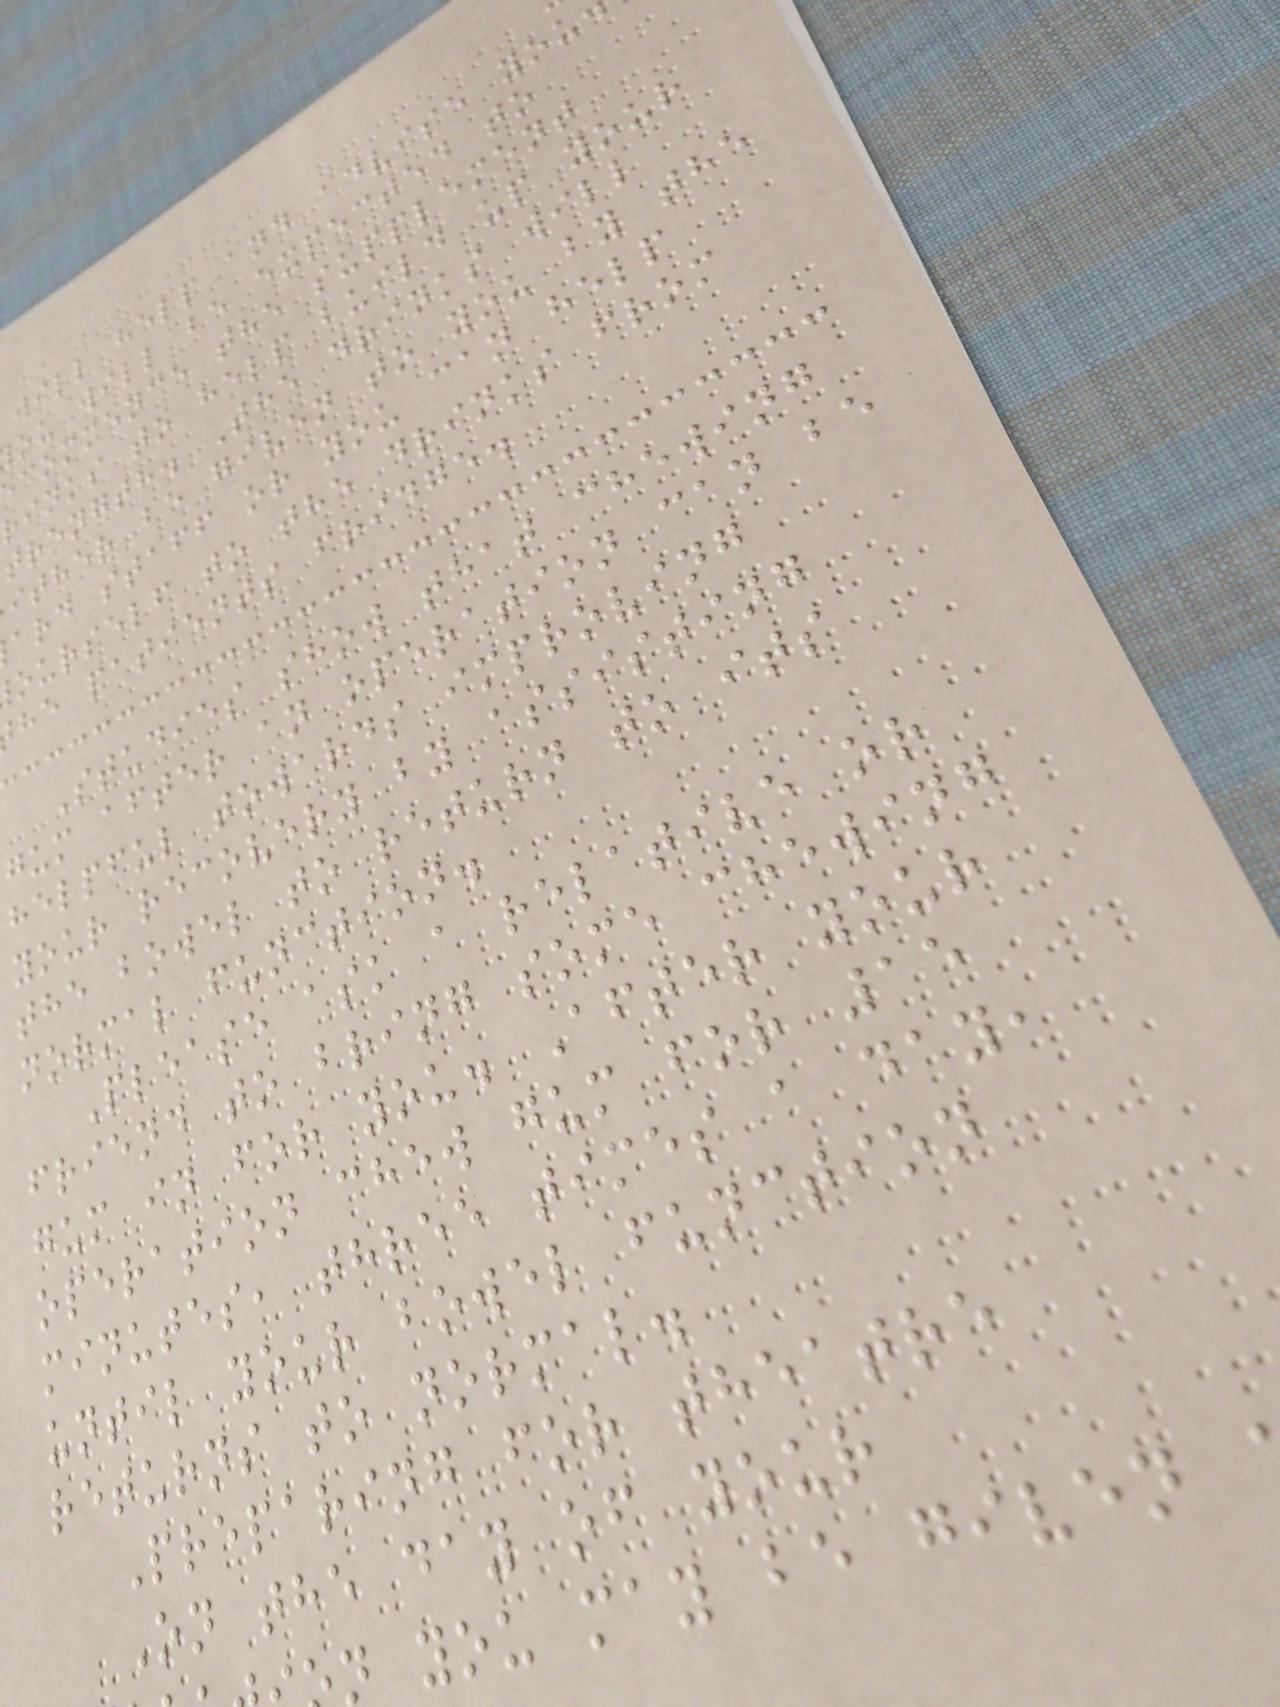will help and advise you
ou will be expected to
commence the supplement
rinks to help build up your
trength. The drinks will
ither be given to you by the
ard staff or you can help
ourself to the drinks from
he patients fridge.
Studies show that chewing
gum after an operation can be
helpful towards improving
your recovery by assisting
the bowel to return to its
normal function.
Please ask a relative or
friend to bring some chewing
gum in for you. After your
operation chew gum for 15
minutes, three times a day,
until your bowel function
returns to normal.
Preparing for theatre
On the day of your
n you may be given
